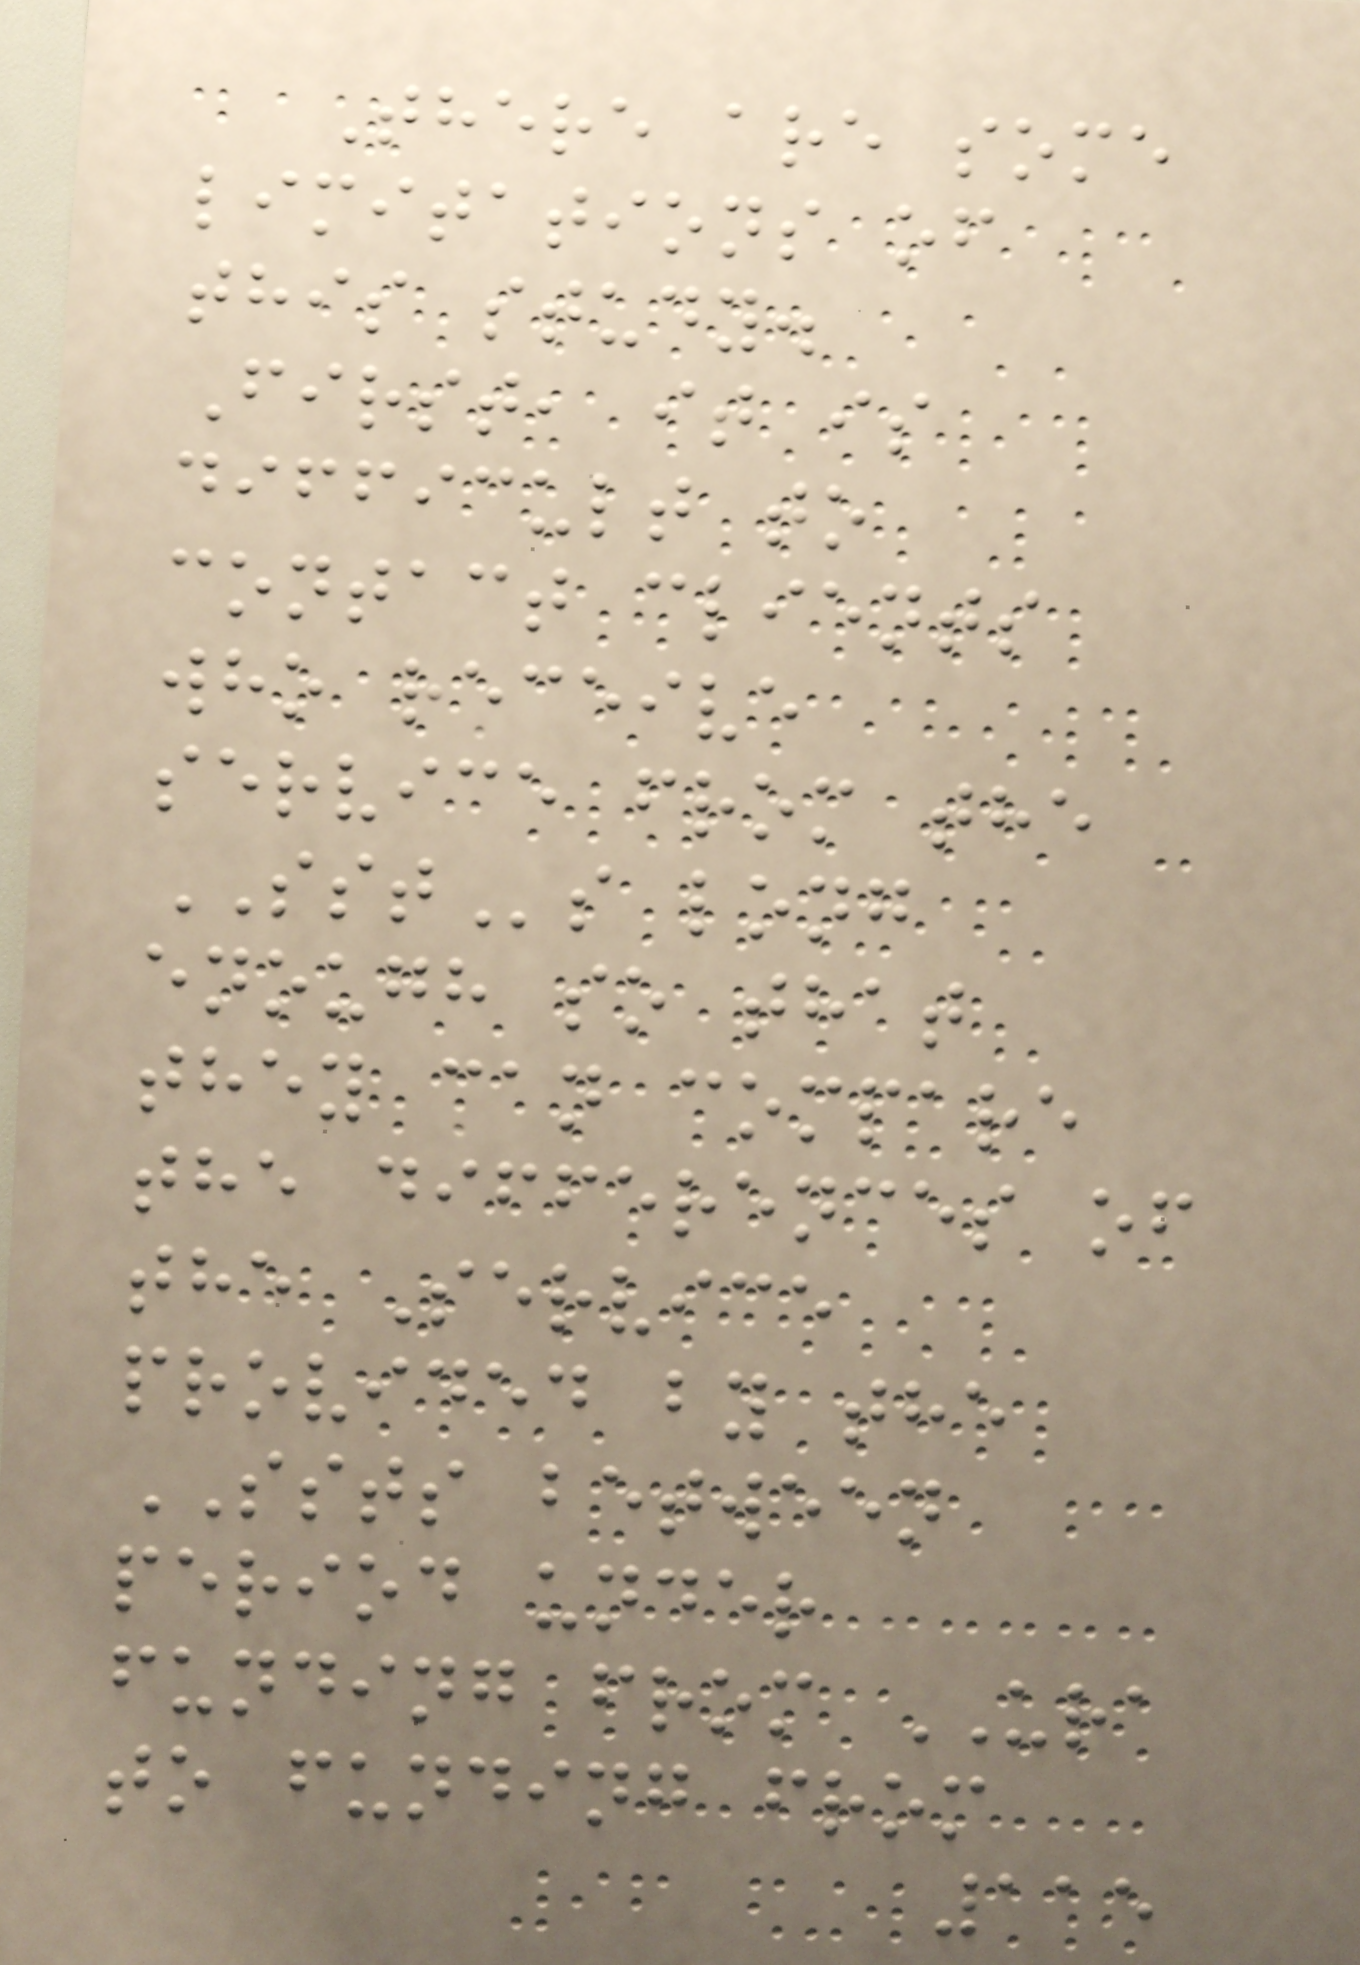There are some
limitations of
this study.
First, it is
difficult to
contact clients
who receive
service from the
SSTs long
enough so that
they can compare
the differences of
the Service
provided by the
SSTS between
period under
funding from URA
to funding from
115
